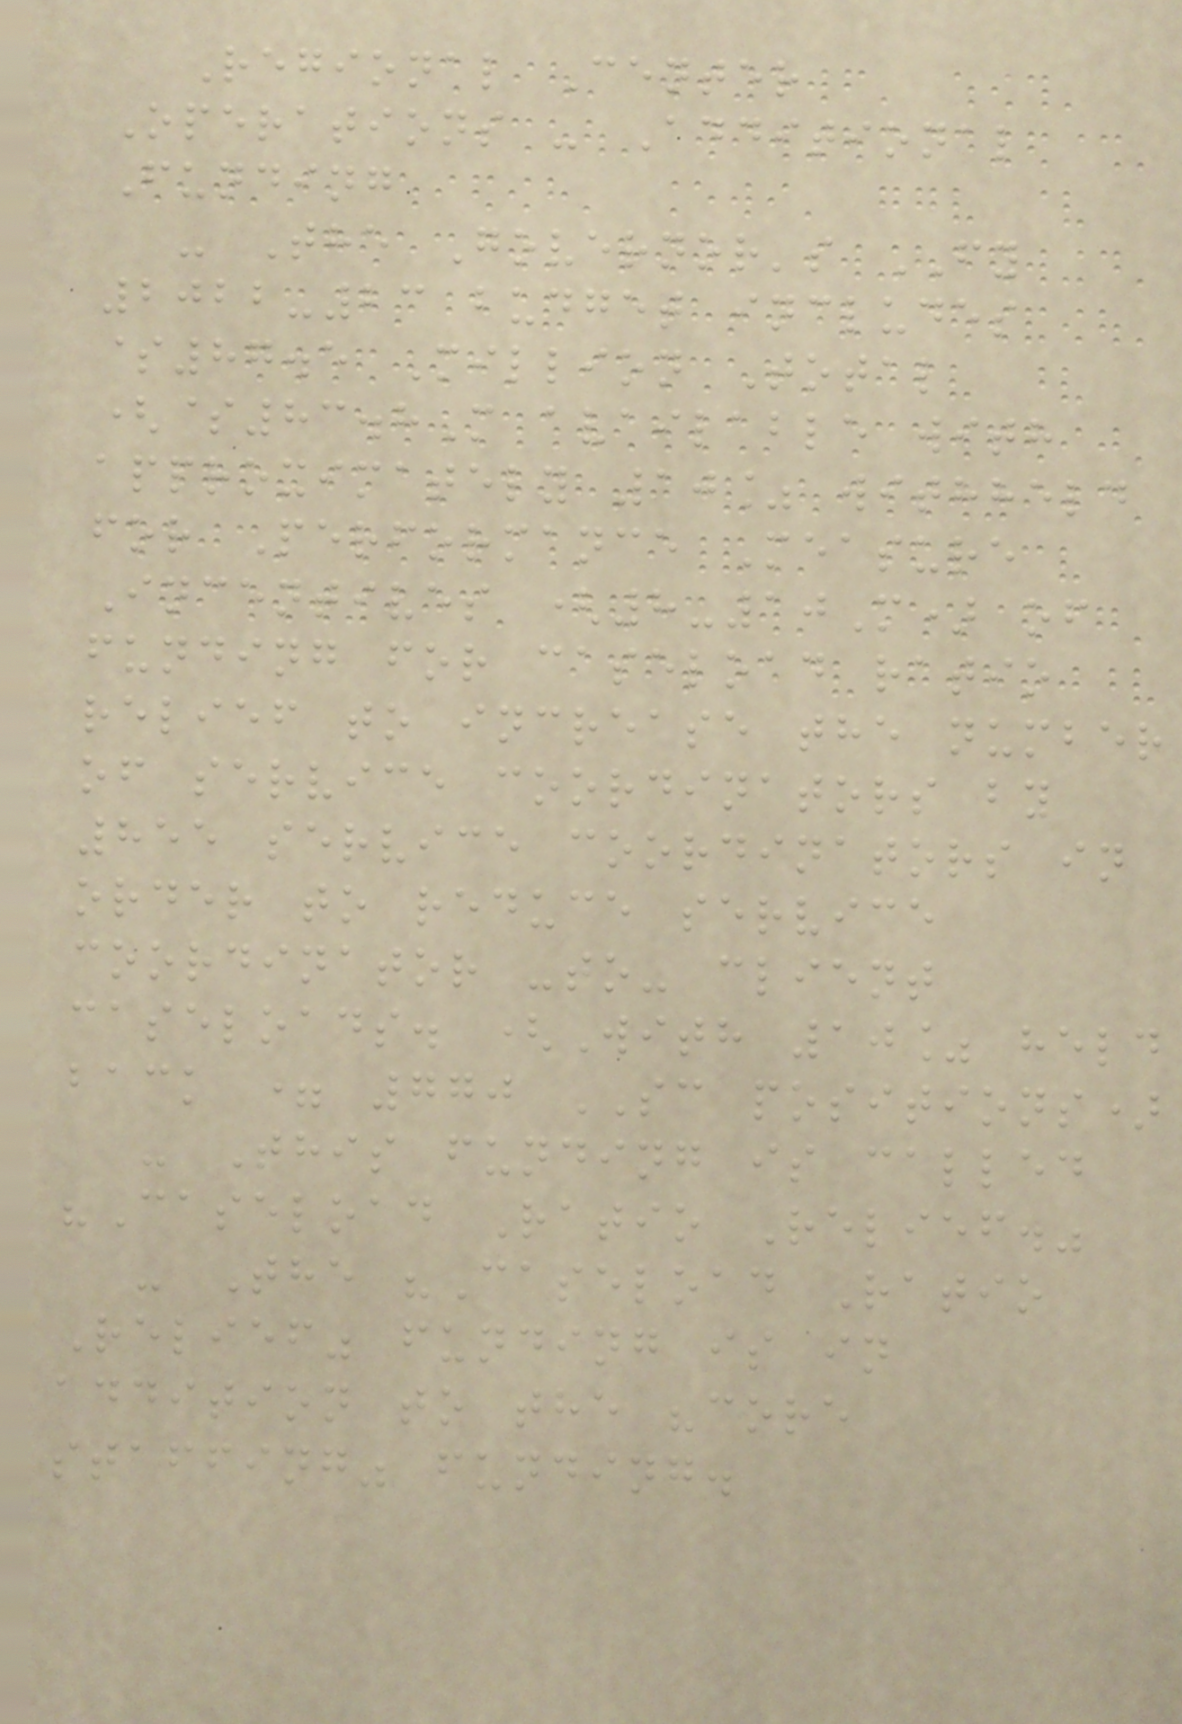Regional Center
Operations - Additional
Funding
- The Governor's FY
2022-23 budget includes
$87.5 Million Total
($83.8M available with
approximately 10% withheld
for Performance Measure
Incentives (8-10M) of
funding for caseload ratio
relief to increase the number
of service coordinators by
855 service coordinators in
order to reduce service
coordinator -to- client
caseloads. (With 10% held
back = 770 SC positions)
- This funding is called
"Caseload Ratio Relief."
- The "Caseload Ratio
Relief" funding is in
addition to the "core
staffing" funding.
